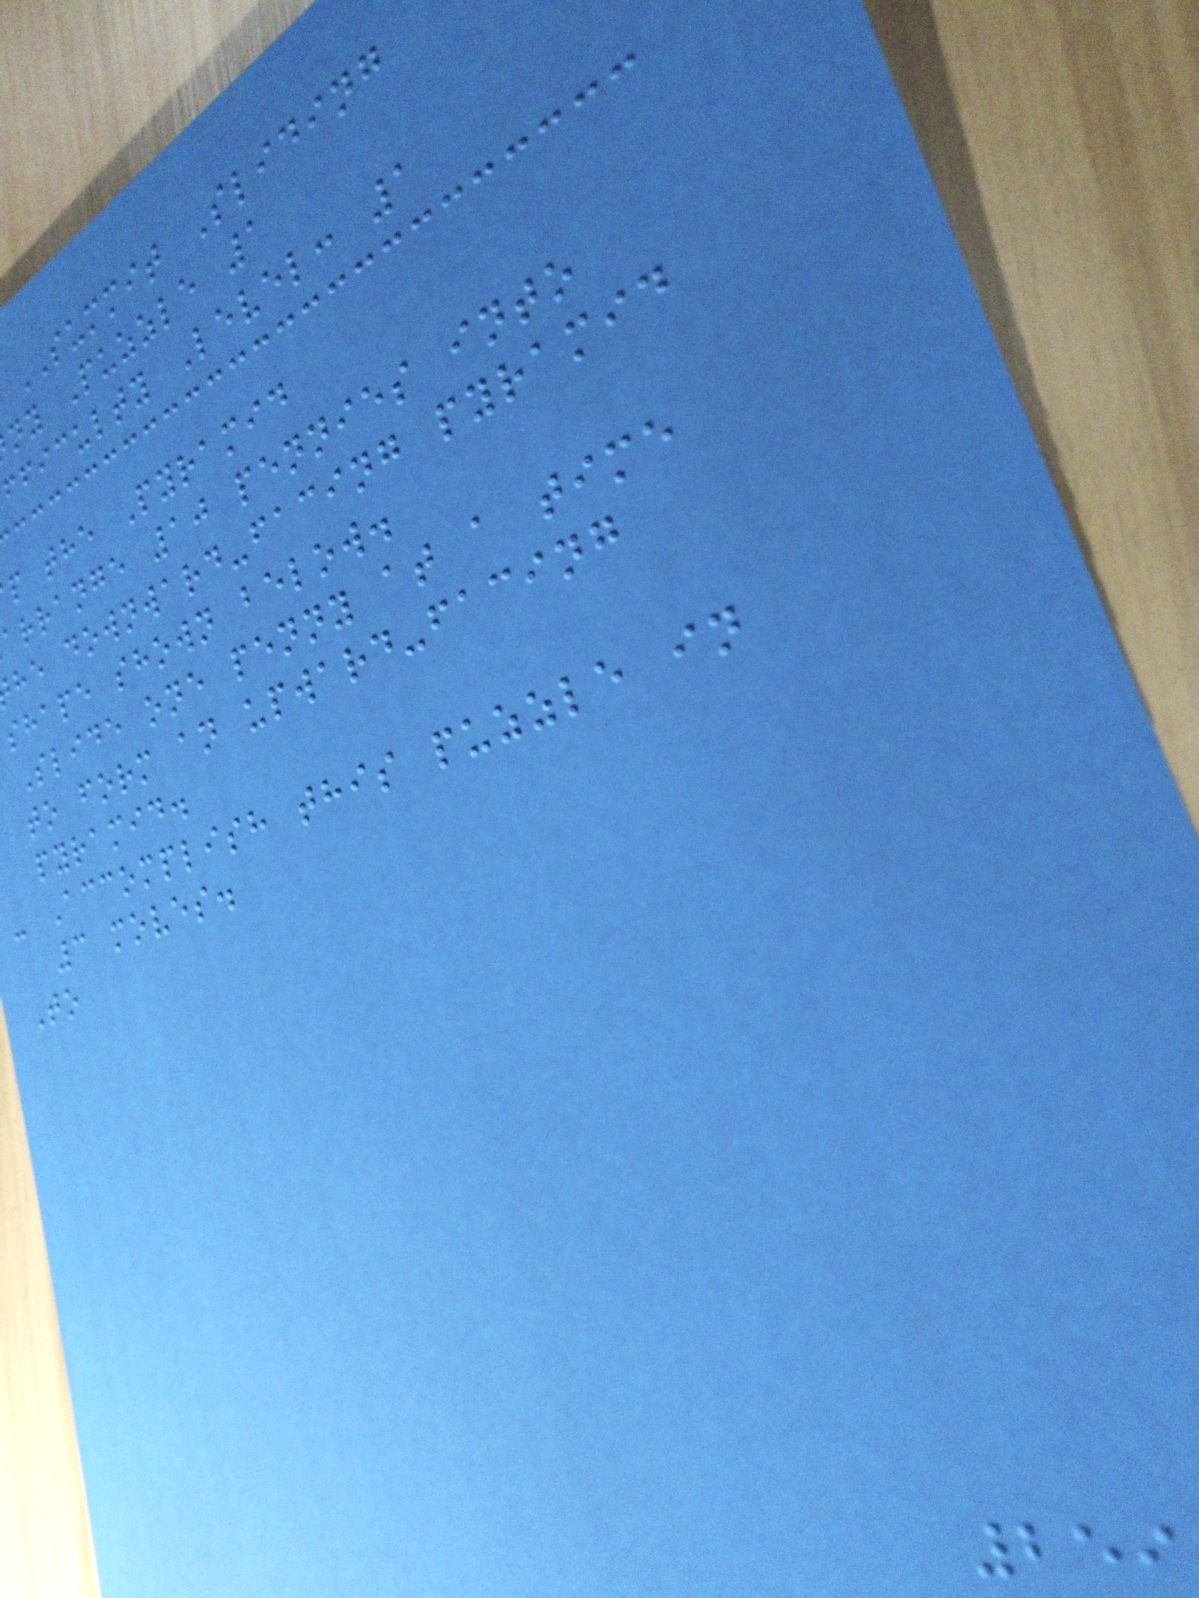SUMMIT Sliding
ny Puzzle 1
fficulty Level: 1
p the Pyramid
arrange 10 pennies into
he downward-facing pyramid
shape shown below.
Slide one penny at a time
to form an upward-facing
pyramid.
- Accomplish this puzzle in
3 moves.
To
259
